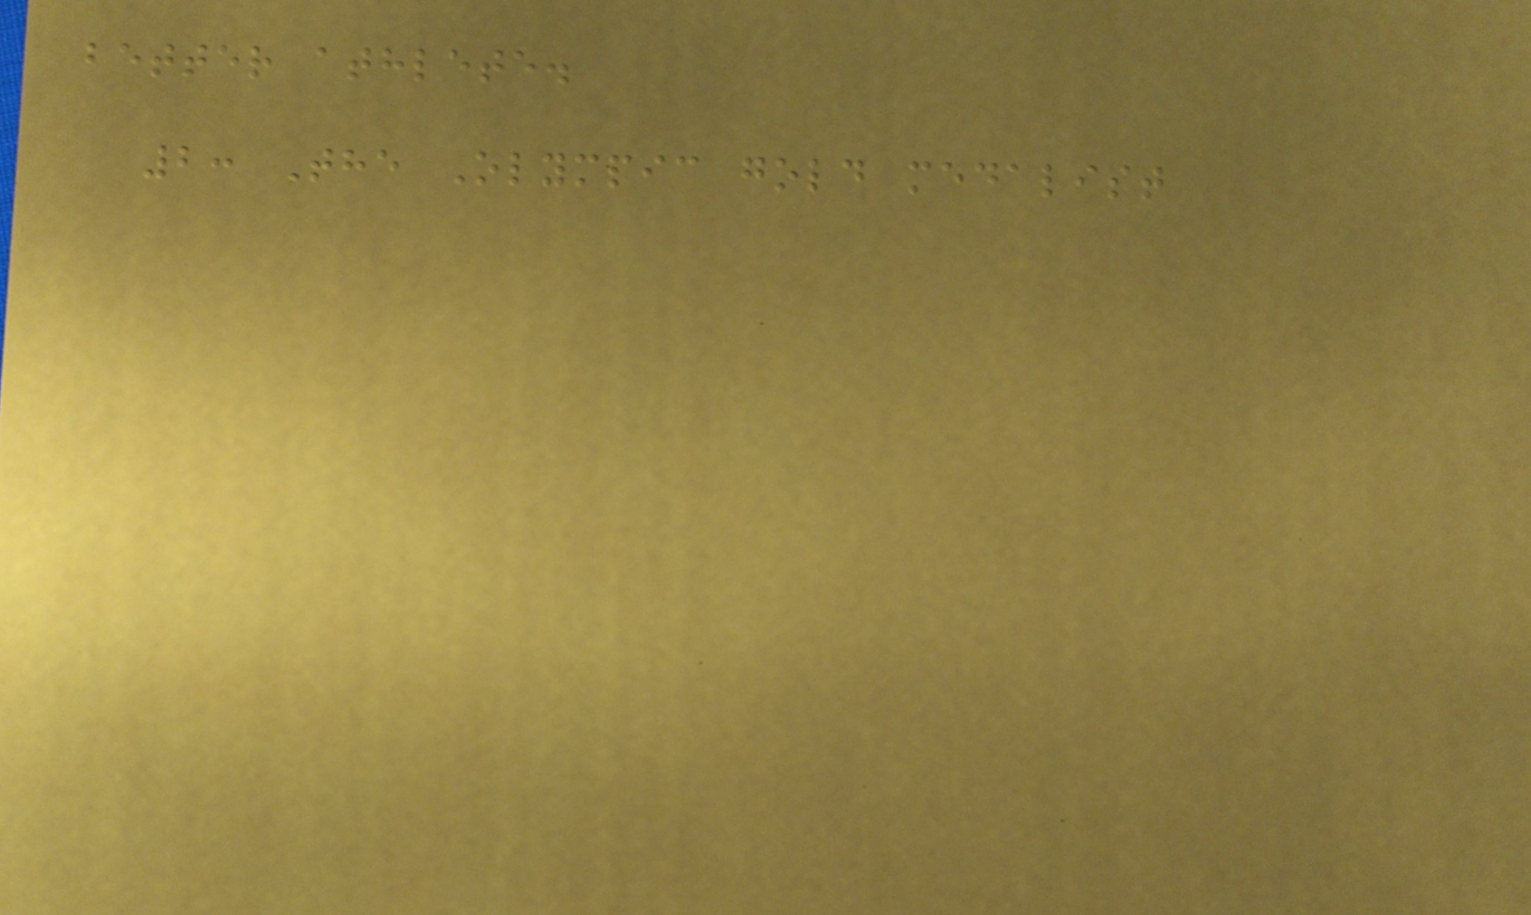better athlete.
2: The Olympic gold medalist
